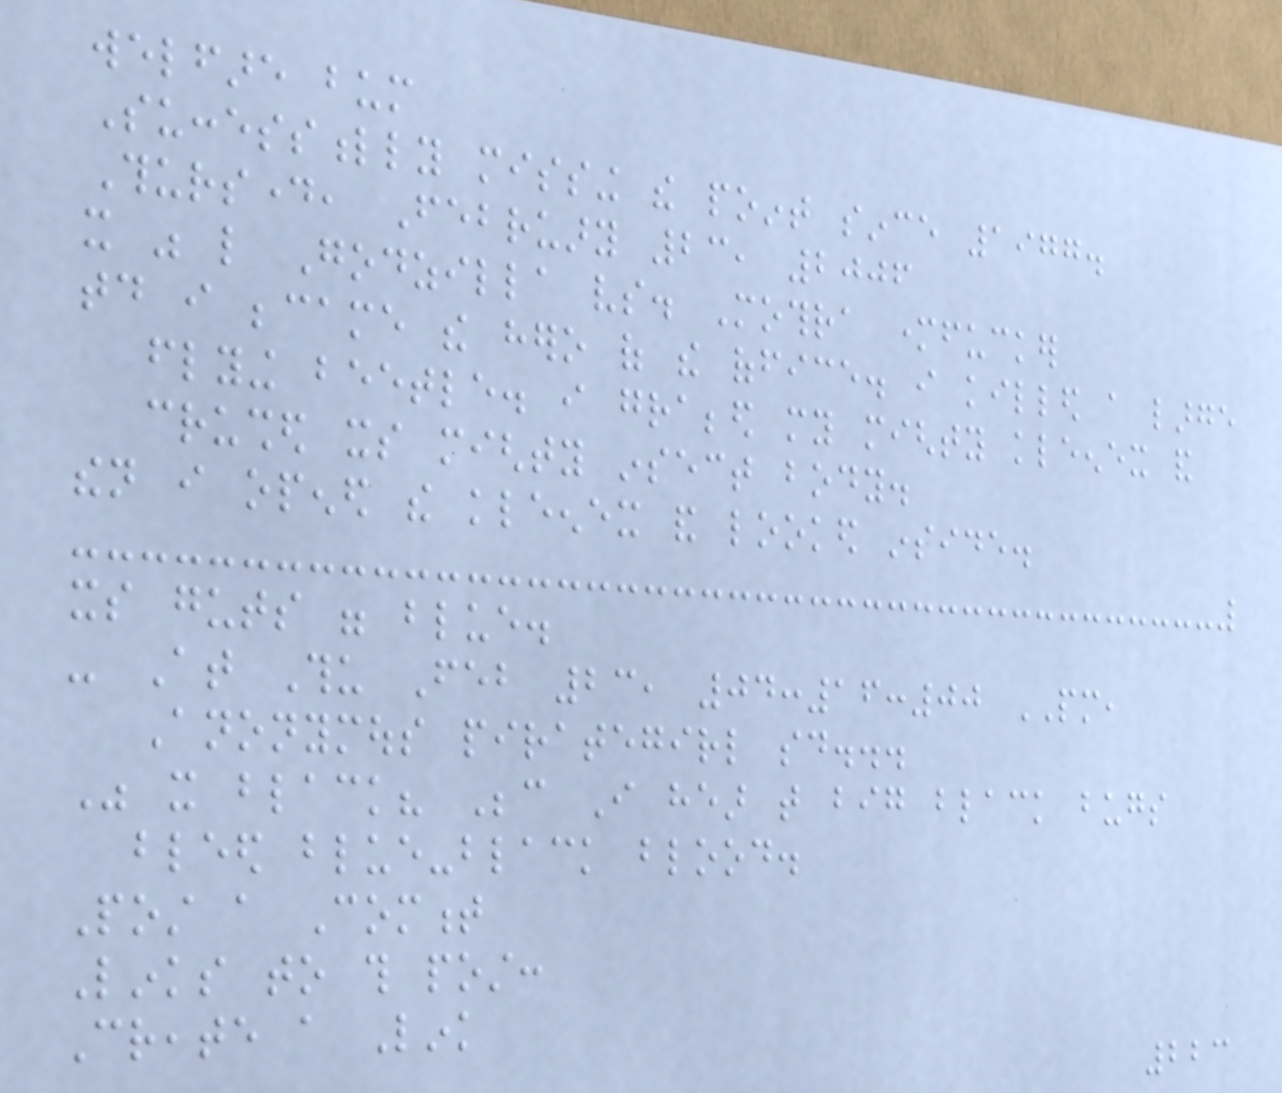welfare bum
Successfully missing the point since 1977.
Thursday, February 23, 2006
it was like Godzilla vs. Mothra motherfucker
today i became the hero of the office. i killed a large
flying beetle. i grabbed my mighty kleenex and
crushed its mighty insect body.
then i opened the kleenex and looked inside.
its guts were blue.
- At Thu Feb 23, 04:16:00 PM,
Anonymous pirategirl said...
Was it black? Because I hear that big black bugs
bleed blue-black blood.
Post a Comment
Links to this post:
Create a Link
223
